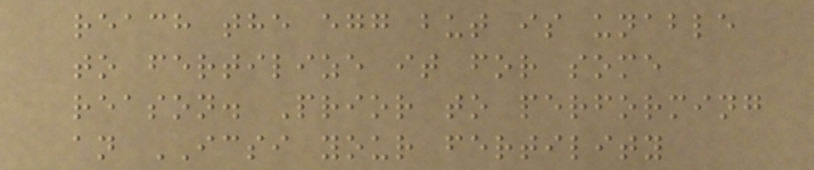reach the egg but is unable
to fertilize it for some
reason. Prior to performing
an ICSI your fertility
